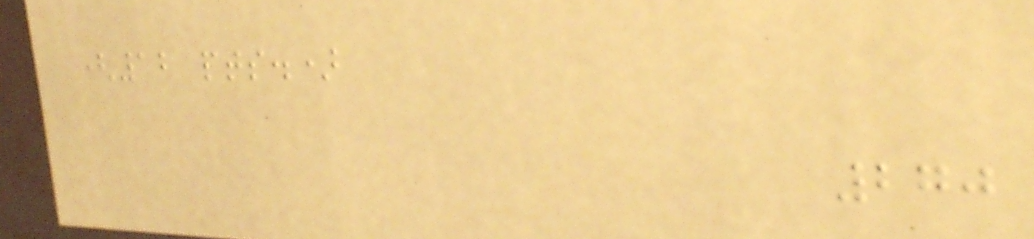(12 pts.)
270
